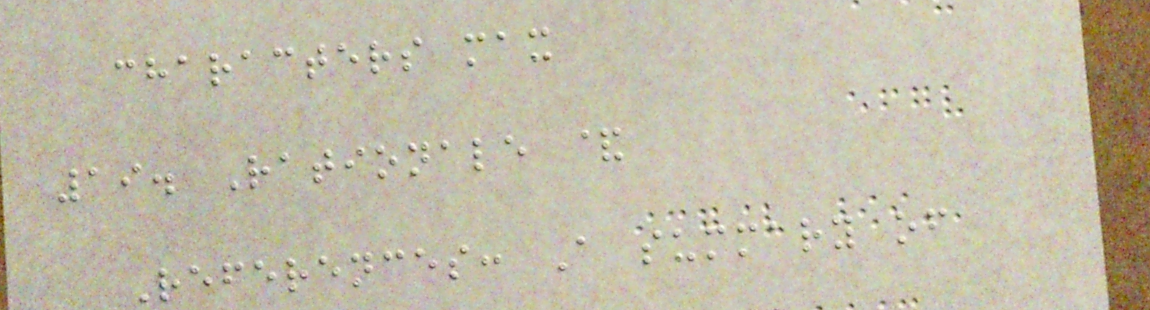characters max
19. Rationale &
References: A summary of
